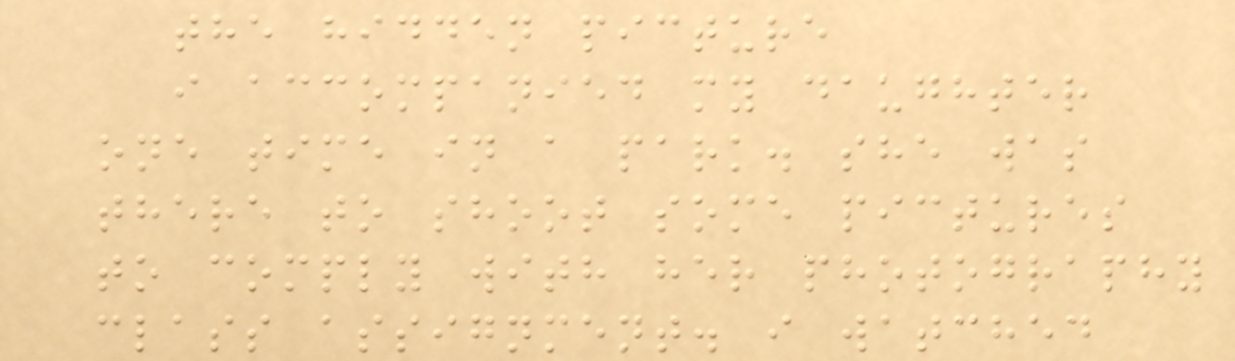the hidden picture
i accompanied my daughter
one time in a park. she was
there to shoot some pictures
to comply with her photography
class assignment. i watched
